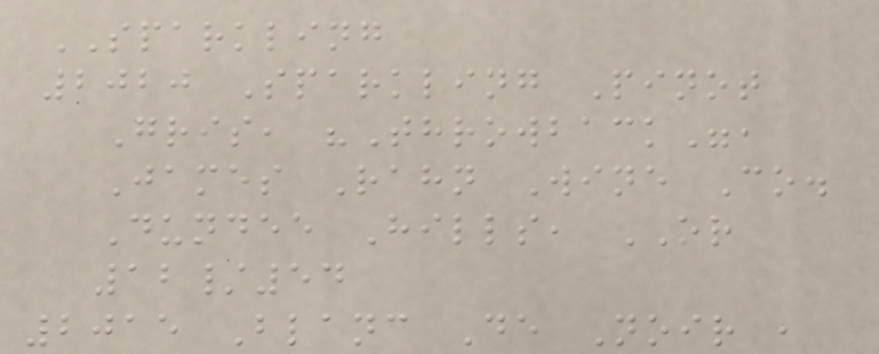SPARKLING
2020 Sparkling Pinot
Gris, "Throwback",
James Rahn Wine Co.
Dundee Hills, OR
12/54
2015 Blanc De Noir ,
